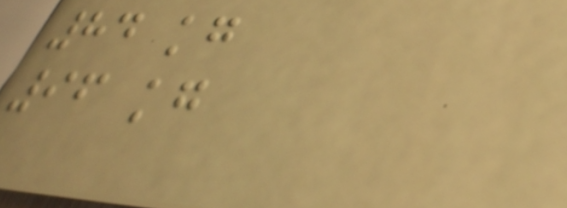84 kg
96 kg
